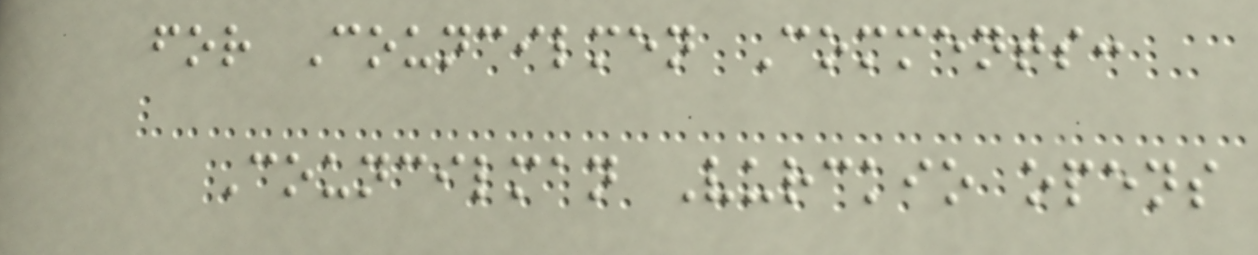for Councilmen Comments:
Councilman Vurckio opens
